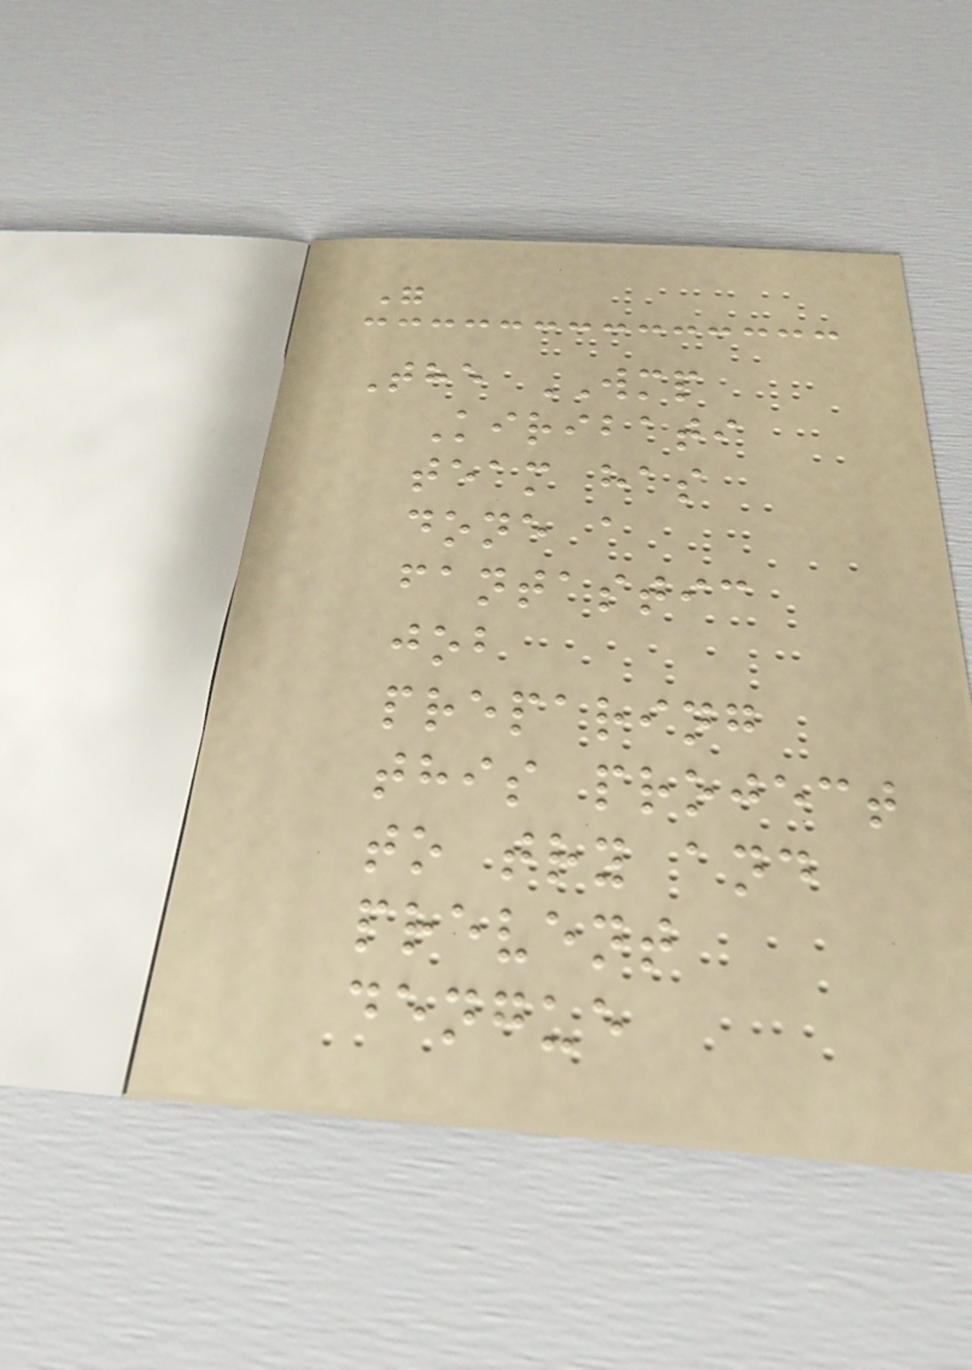"
The WMP
Kiribati
team has
done a
fantastic
job
preparing
this project
to try and
prevent
dengue
